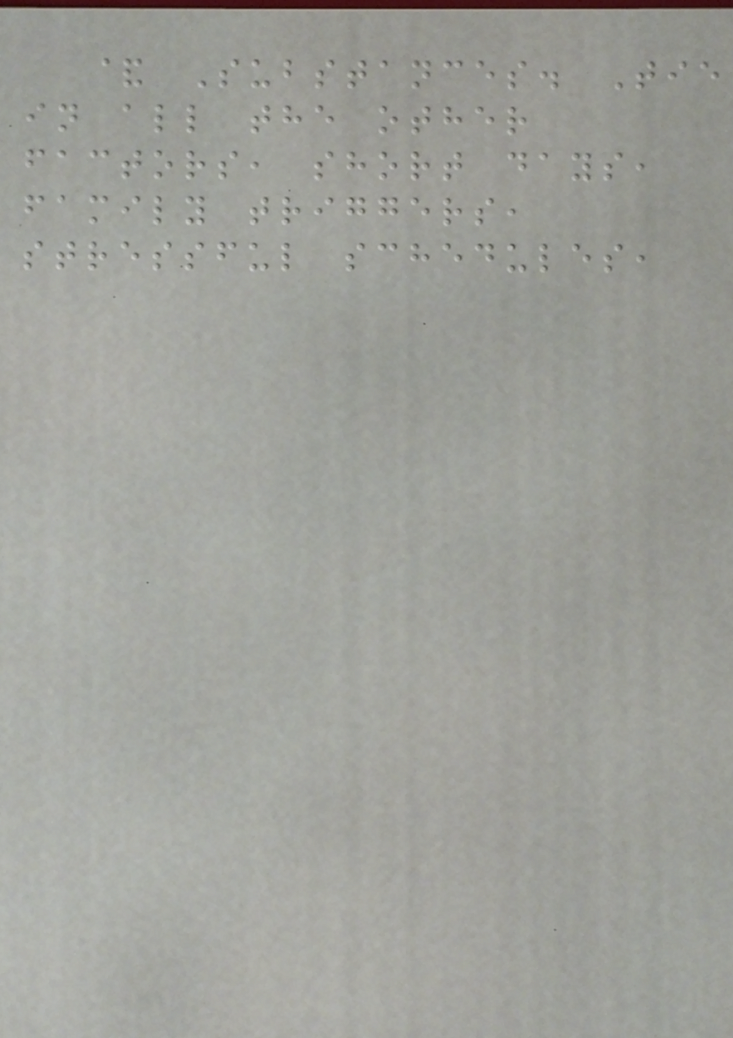& Substances. Tie
in all the other
factors, short days,
family triggers,
stressful schedules,
